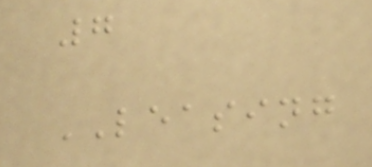7
LEASING
